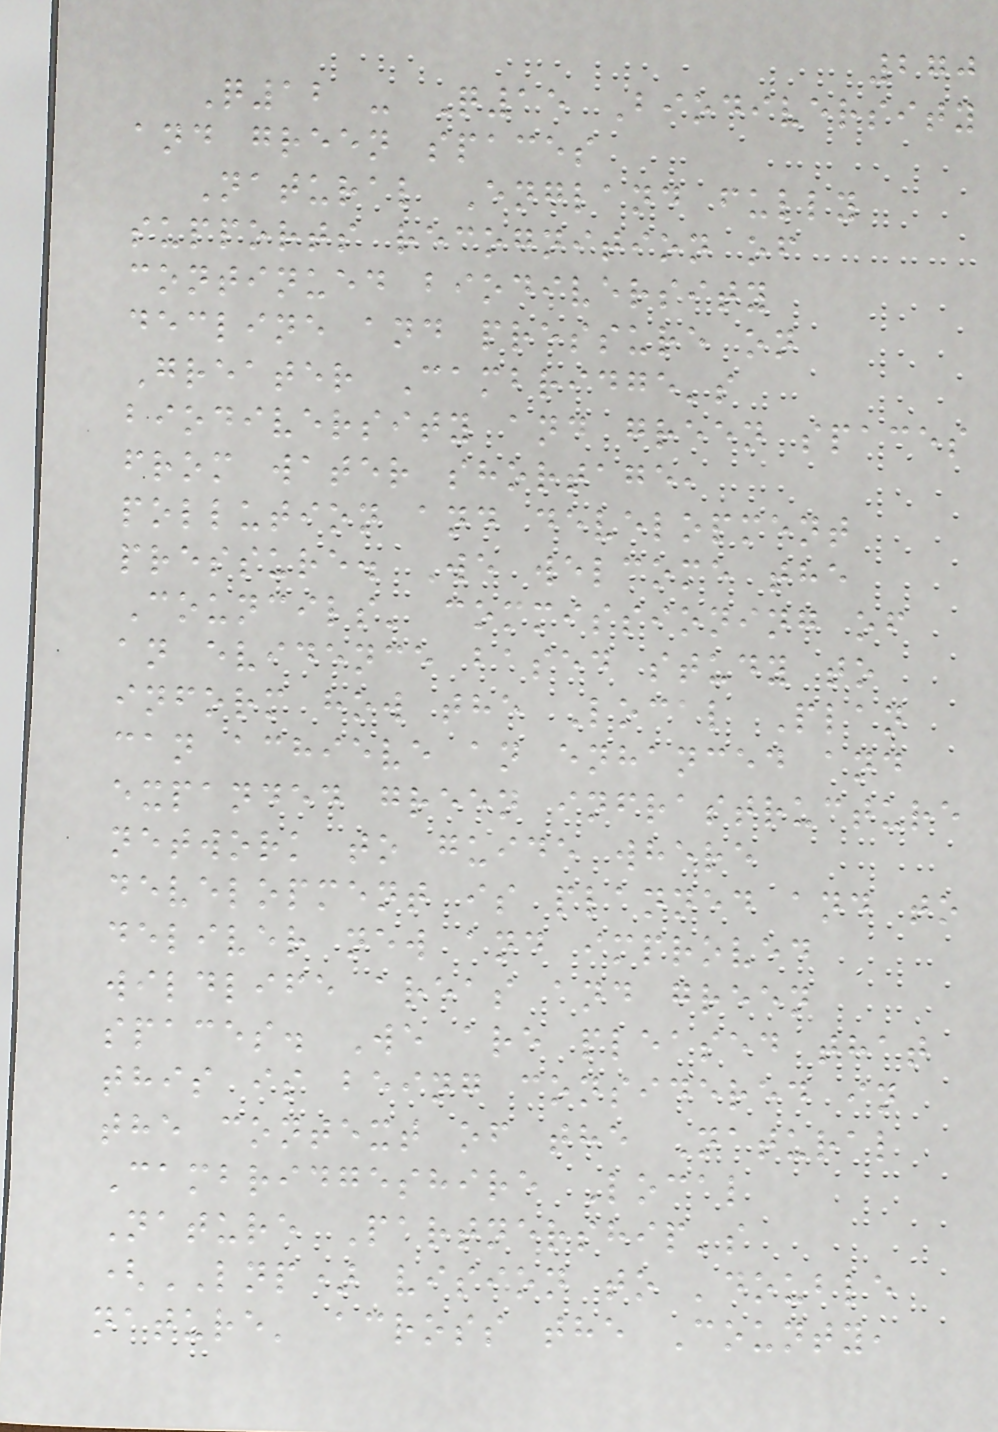270
Q12 - Q15 Biodiversity
and green spaces
Natural England fully
supports recognition of
continued biodiversity
decline and pressure on
Greater Cambridge's
biodiversity and green spaces
from water shortage,
pollution and development
pressure. We welcome the
Councils' commissioning of
an evidence based study to
inform how the Local Plan
can achieve an enhanced and
expanded green infrastructure
network to guide where
development is planned and to
deliver new and improved
wildlife areas and green
spaces. We are pleased that
this is being considered in
the context of the Natural
Cambridgeshire Local
Nature Partnership's
(LNP) vision to 'double
nature' across the County,
